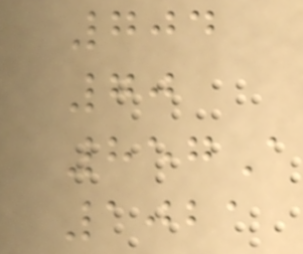704
70
857A
1021
